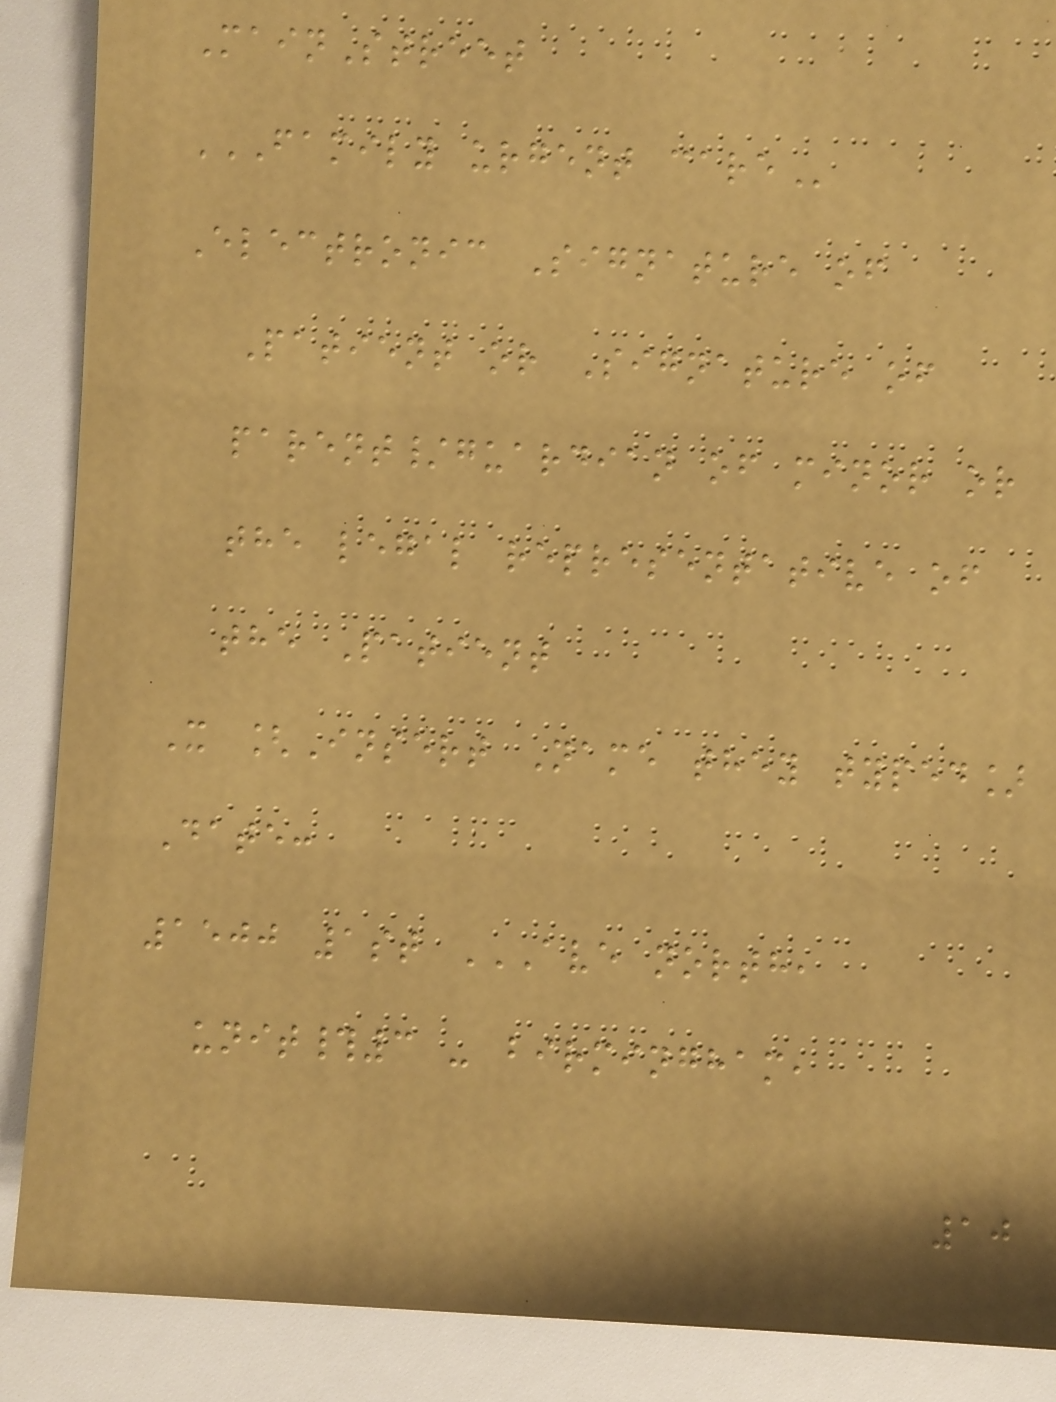MainStreet
FAMILY URGENT CARE
Electronic Signature of
Patient or Signature of
parent/guardian of minor or
the legal representative of
the Patient
X [Insert Name they typed]
Date:
1500 1st AVE NORTH,
UNIT#3 - BIRMINGHAM,
10
